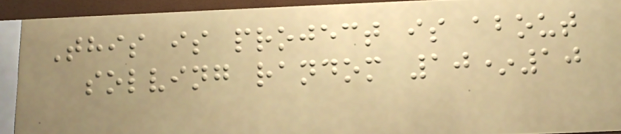This is project is about
solving random 10*10
